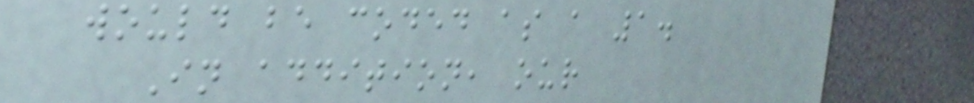would be coded as a 1.
In addition, our
